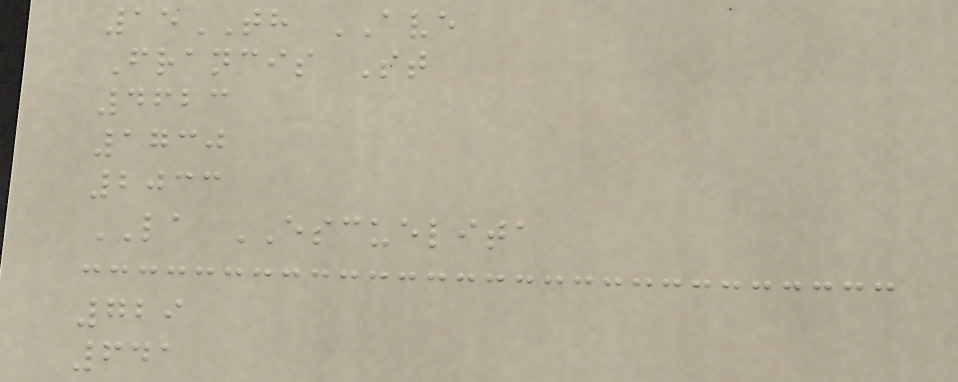15TH AVE
Francis St
4623
1730
2033
LA ESCUELITA
729
641
